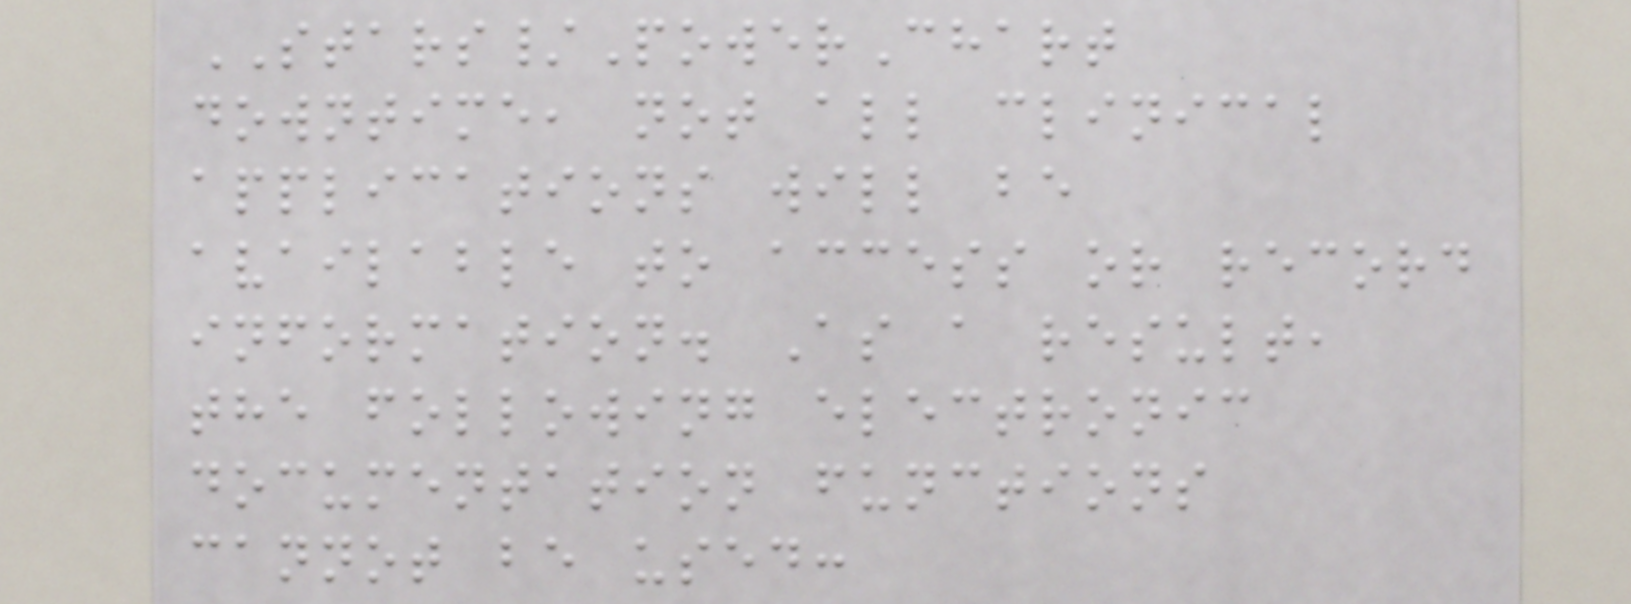STARS/PowerChart
downtime, not all clinical
applications will be
available to access or record
information. As a result,
the following electronic
documentation functions
cannot be used:
